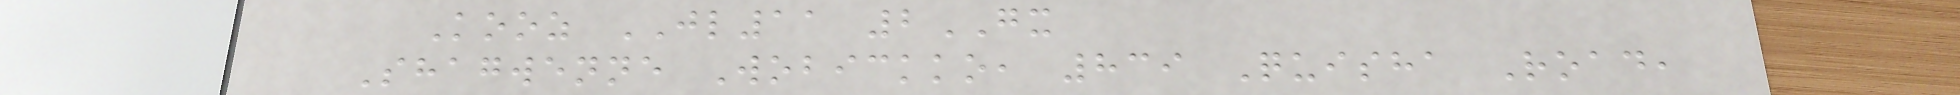Kooz JL11 2GX
Shagwenne Wobickko, 839 Quisha Road,
